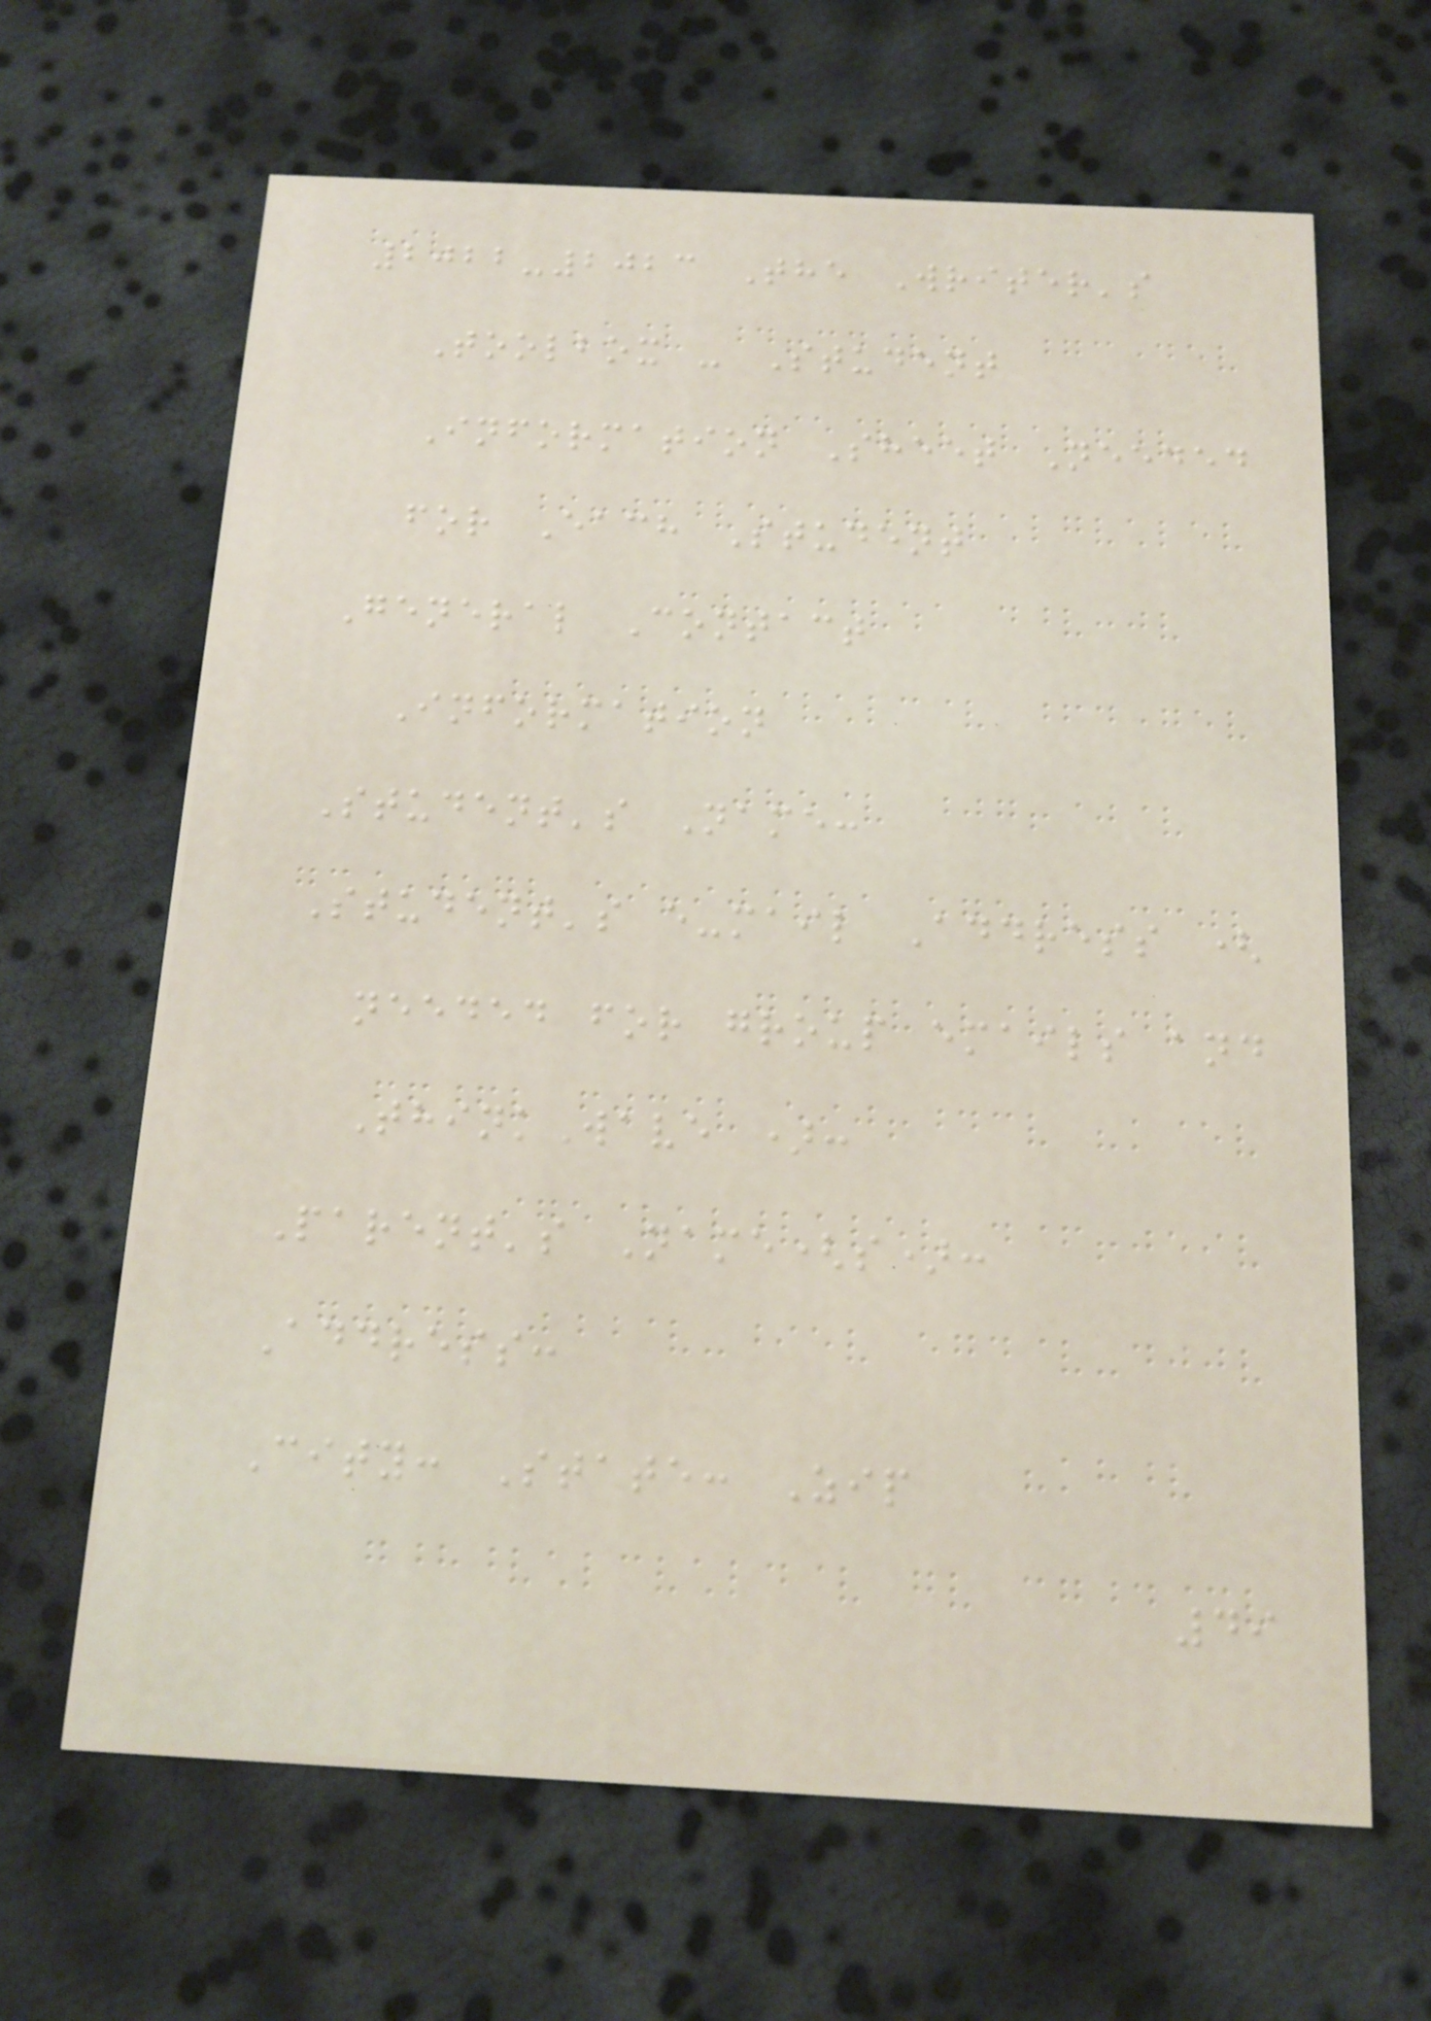2022-2023 The Writer's
Toolbox - Student
Information Sheet Needed
for Each Student
General Contact
Information
Student's Name:
Student's e-mail Address (
needed for group emails and
ThinkWave ):
Parent's Name(s):
Address:
City: State: Zip
49
